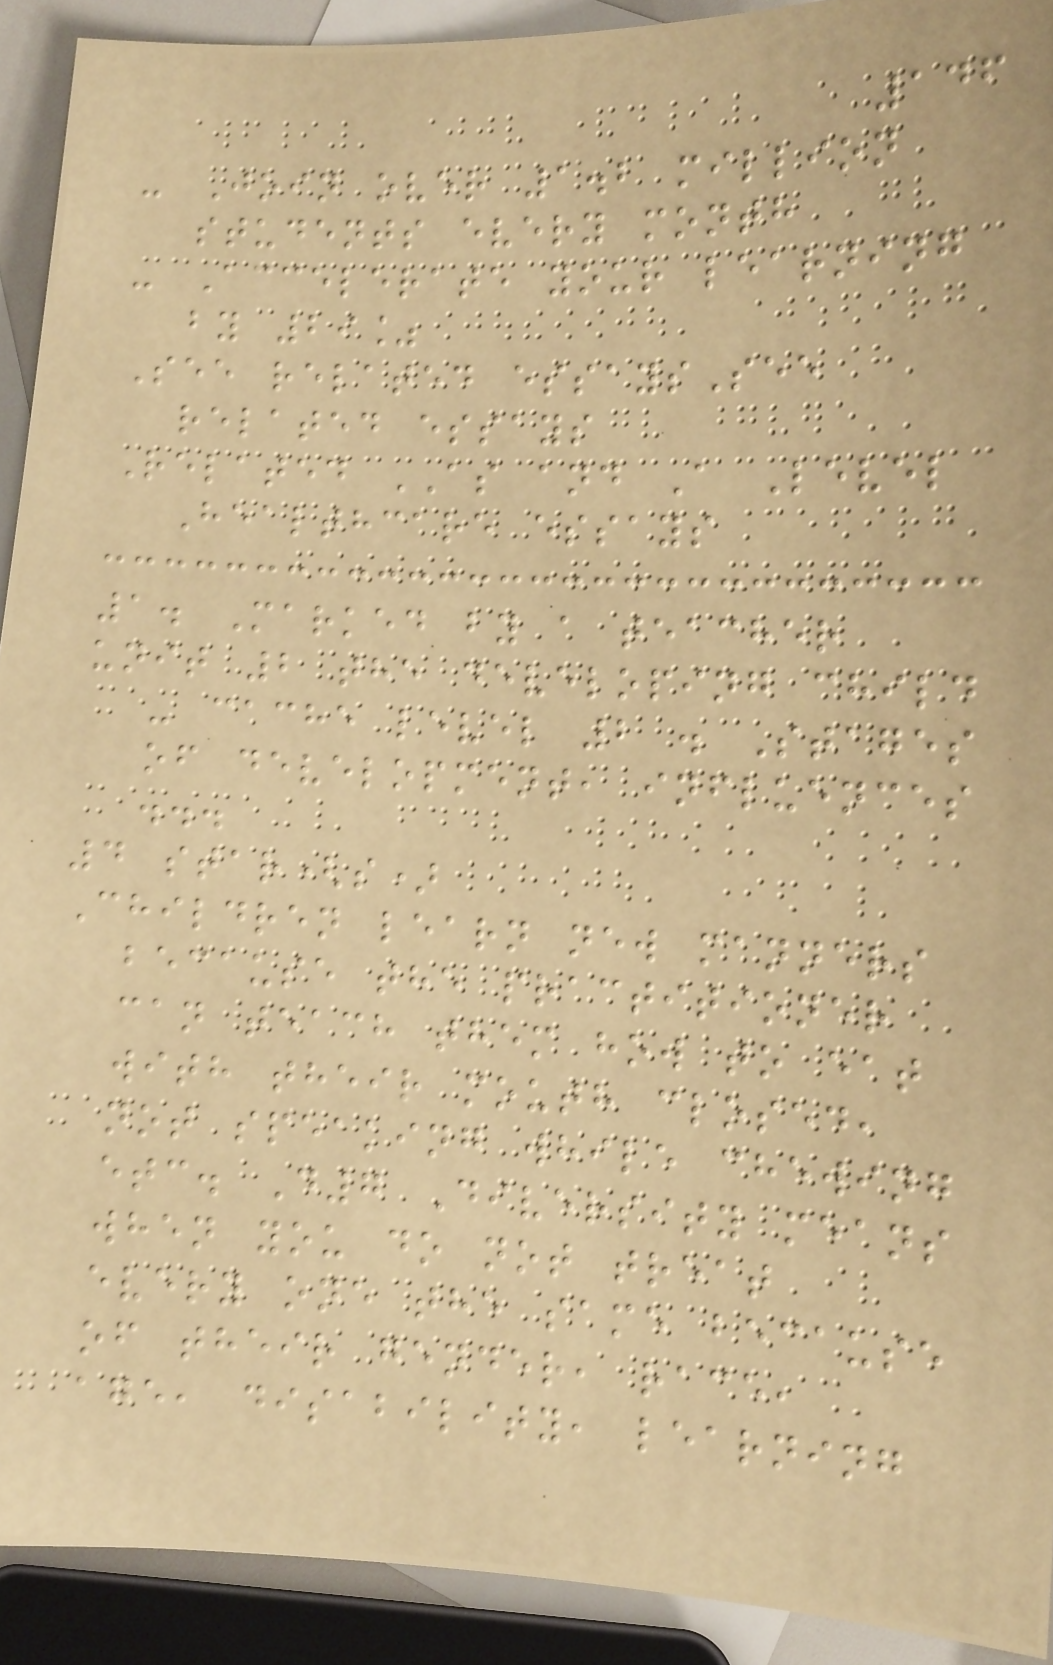146
- Join over 1.2 million
students every month
- Accelerate your learning
by 29%
See related essaysSee
related essays
Related AS and A Level
Healthcare essays
1. Marked by a teacher
unit 2 the developing child
- cache level 2 . Stages
of development, influences
...
4 star(s)
Children learn new manners
because the practitioner
can teach them how to eat
with their mouth closed,
not speaking while chewing
etc. D7 Diversity means
when you do not treat
every one the same because
of their gender, race,
age, disability, learning
